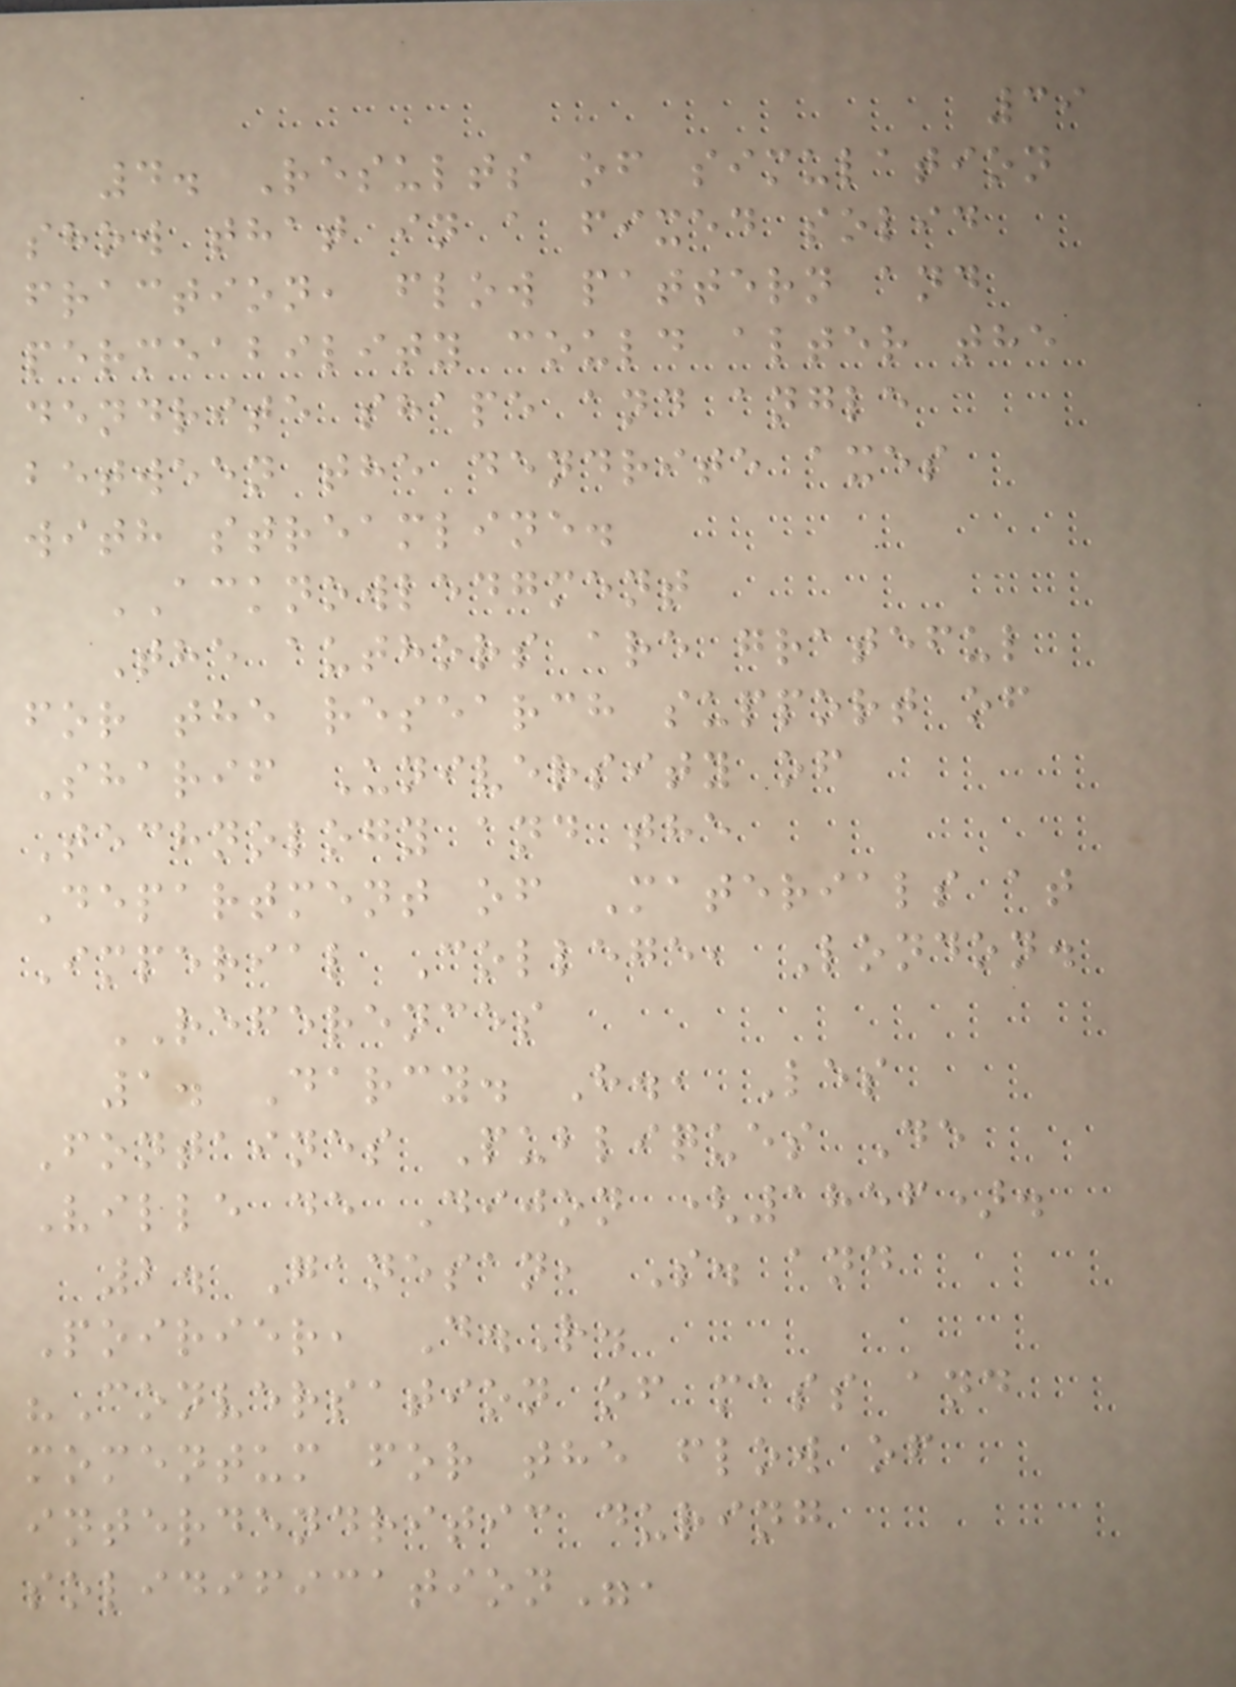39
4. Results of simulation
show that in a fixed solid
fraction, flow pattern and
permeability could alter the
dendrite shape and angle
between the dendrite axes
with streamline.
ACKNOWLEDGMENT
The authors are grateful
for the research support of
Sharif University of
Technology and the
Department of Materials at
Imperial College, London.
REFERENCES
1. Darcy. H., Les
Fontaines Publiques De
Ville de Dijon (1856).
2. Ganesan, S. and
Poirier, D.R.
"Conversation of mass and
momentum for the flow of
interdendritic during
solidification",
